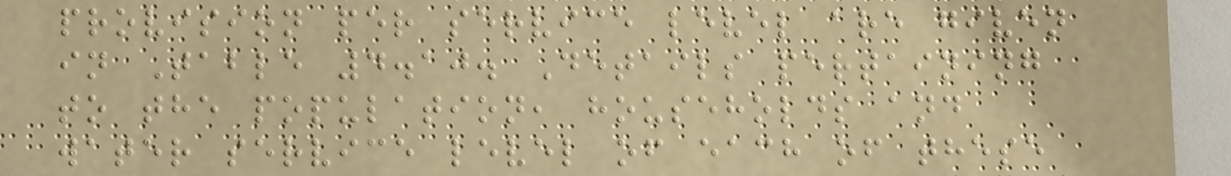provision per service level are given
in Table 4.10. Details pertaining
to the population, households and
water service level of each of these
